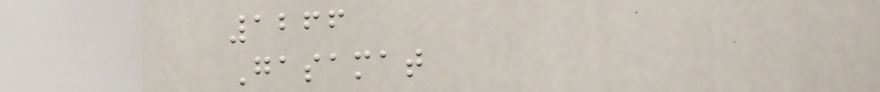1266
Gasamat
